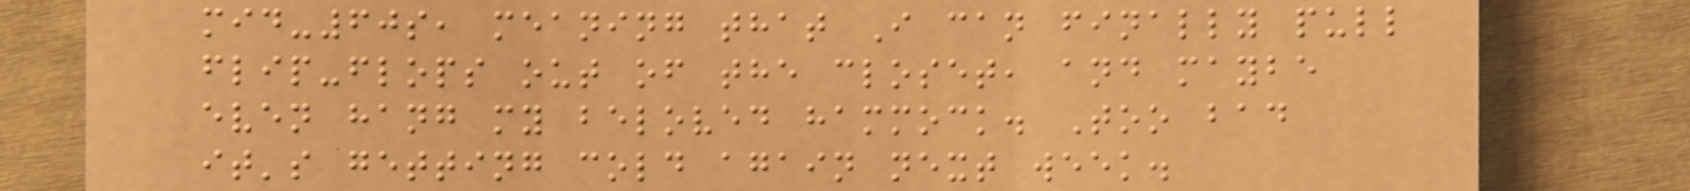mid-60s, meaning that I can finally pull
flip-flops out of the closet, and maybe
even hang my beloved hammock. Too bad
it's getting cold again next week.
